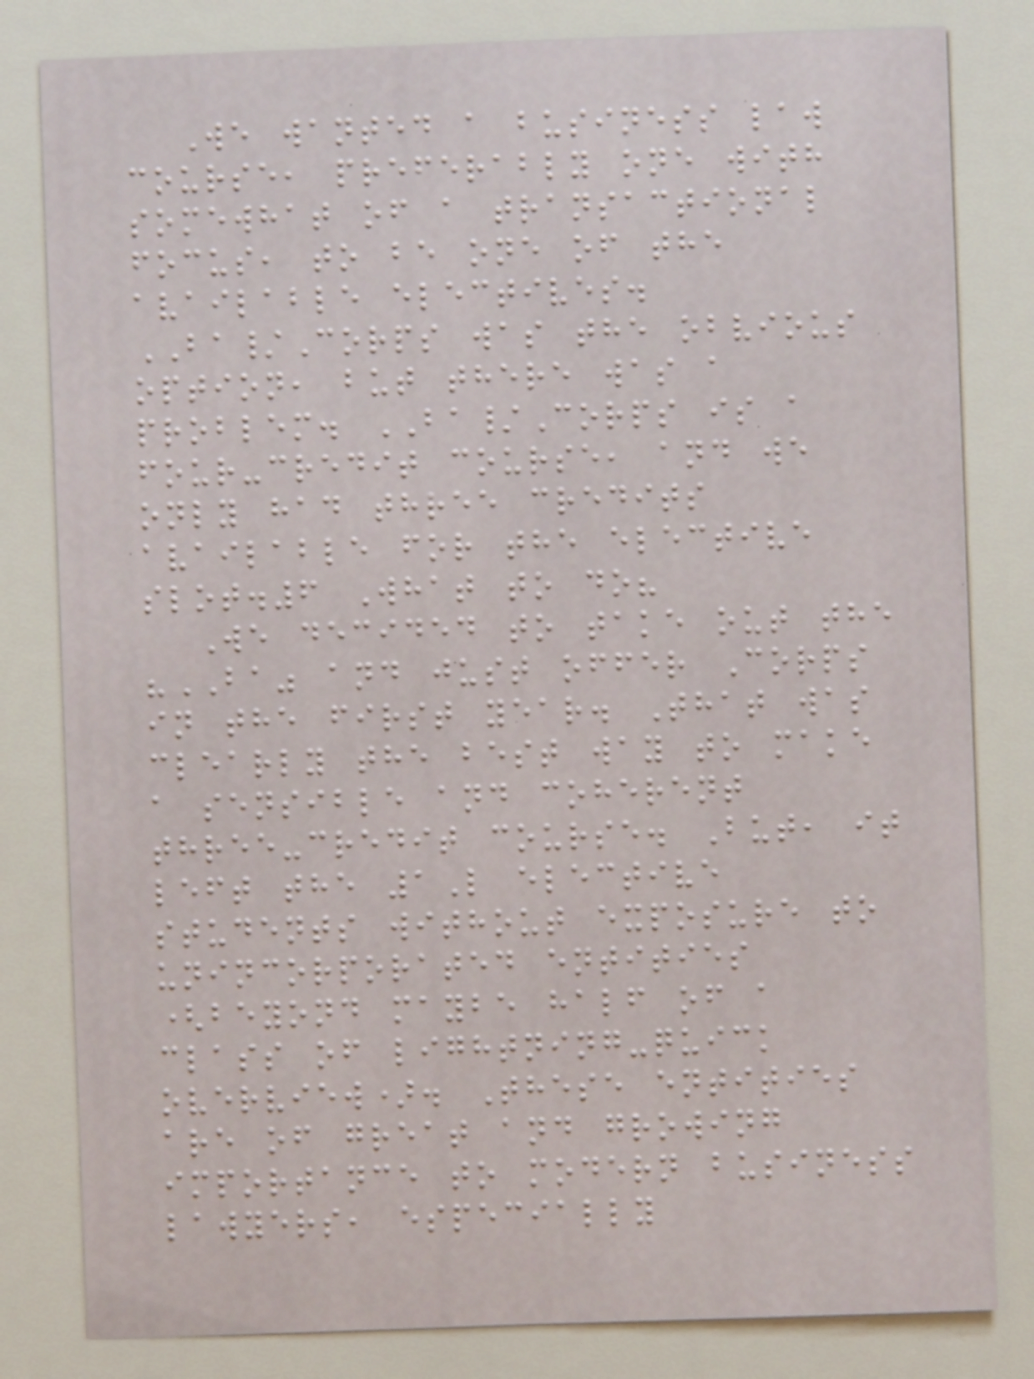We wanted a business law
course, preferably one with
somewhat of a transactional
focus, to be one of the
available electives.
BA/Corps was the obvious
option, but there was a
problem. BA/Corps is a
four-credit course, and we
only had three credits
available for the elective
slot.6 What to do?
We decided to take out the
"BA" and just offer Corps
in the first year. That was
clearly the best way to make
a sensible and coherent
three-credit course. But, it
left the 1L elective
students without exposure to
unincorporated entities
(beyond maybe half of a
class of lightning-quick
overview). These entities
are of great and growing
importance to modern business
lawyers, especially
